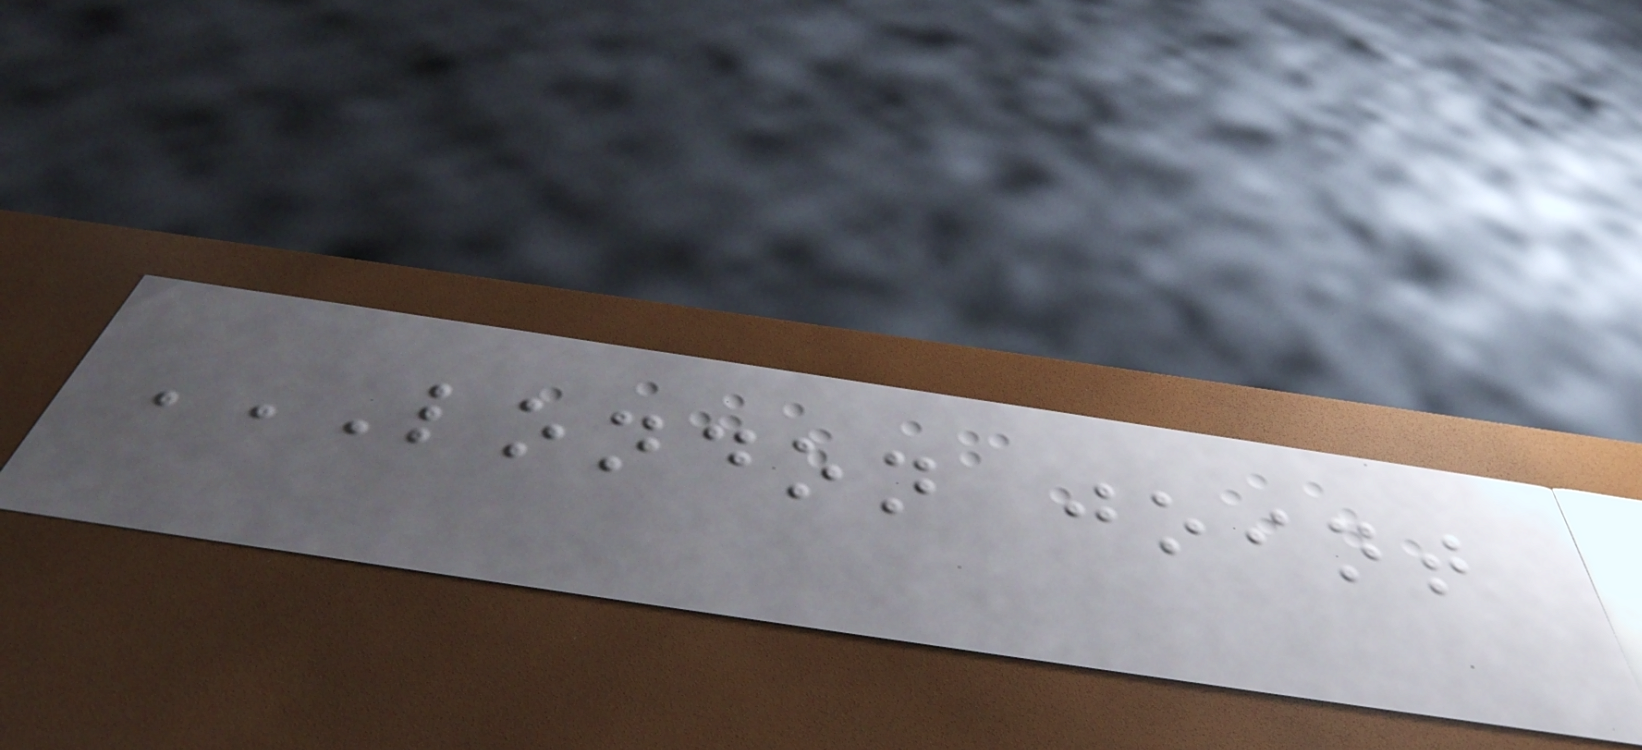LONDON JOINT
